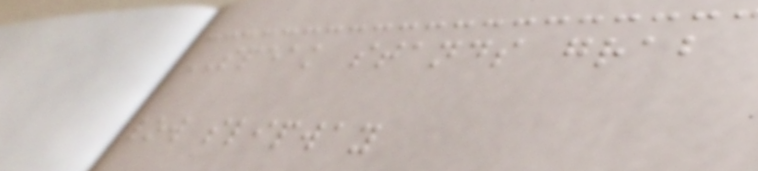SPEAK stands grab
low slipway
